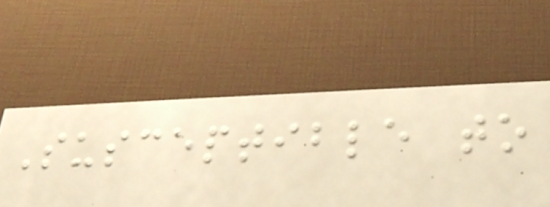Susceptible to
